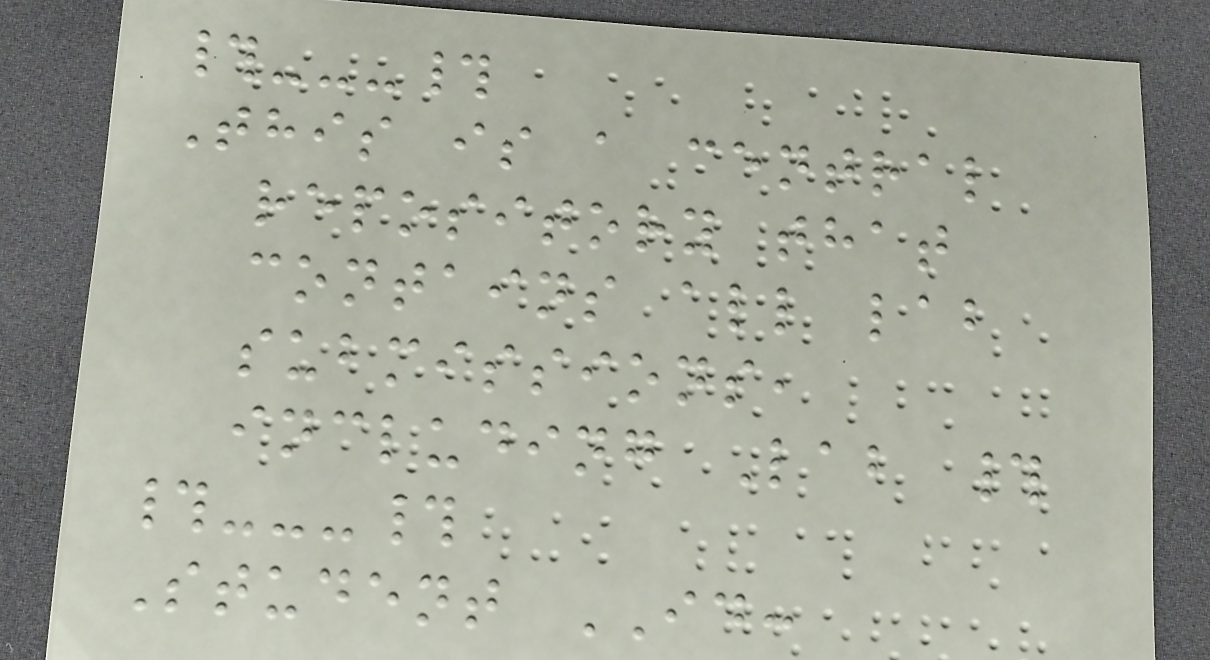#---#
This is a central
repository that
contains all lab
submissions,
including Lab #
#---#
Student ID:
